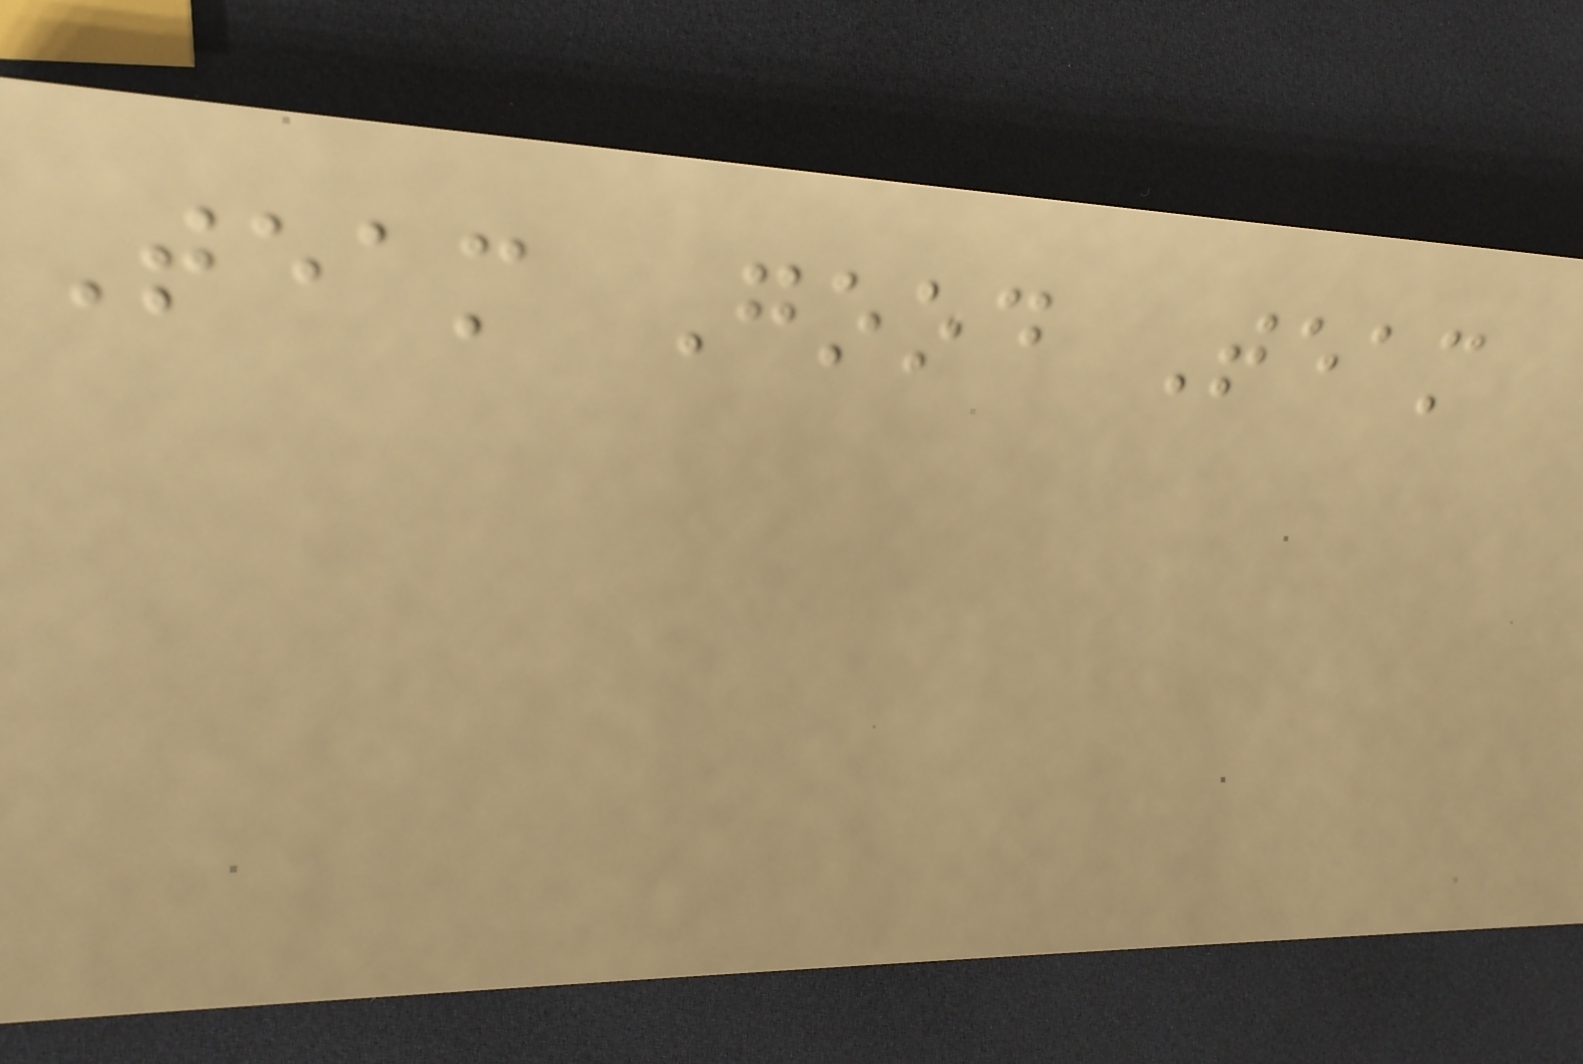Team Good Team
